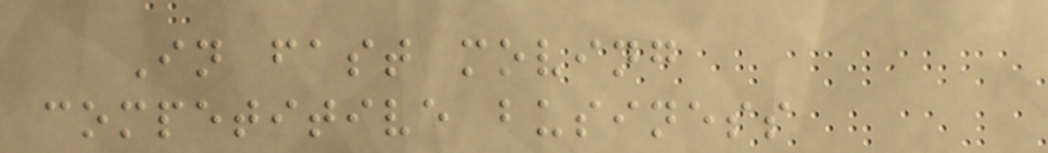In fast moving
competitive business
